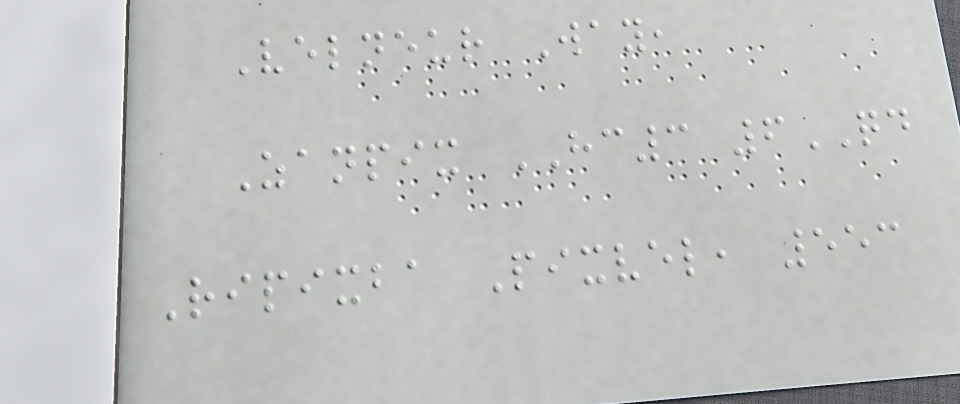Velneur Way,
Zanpix HC3 6QD
Ripixba Pixvel, 553
